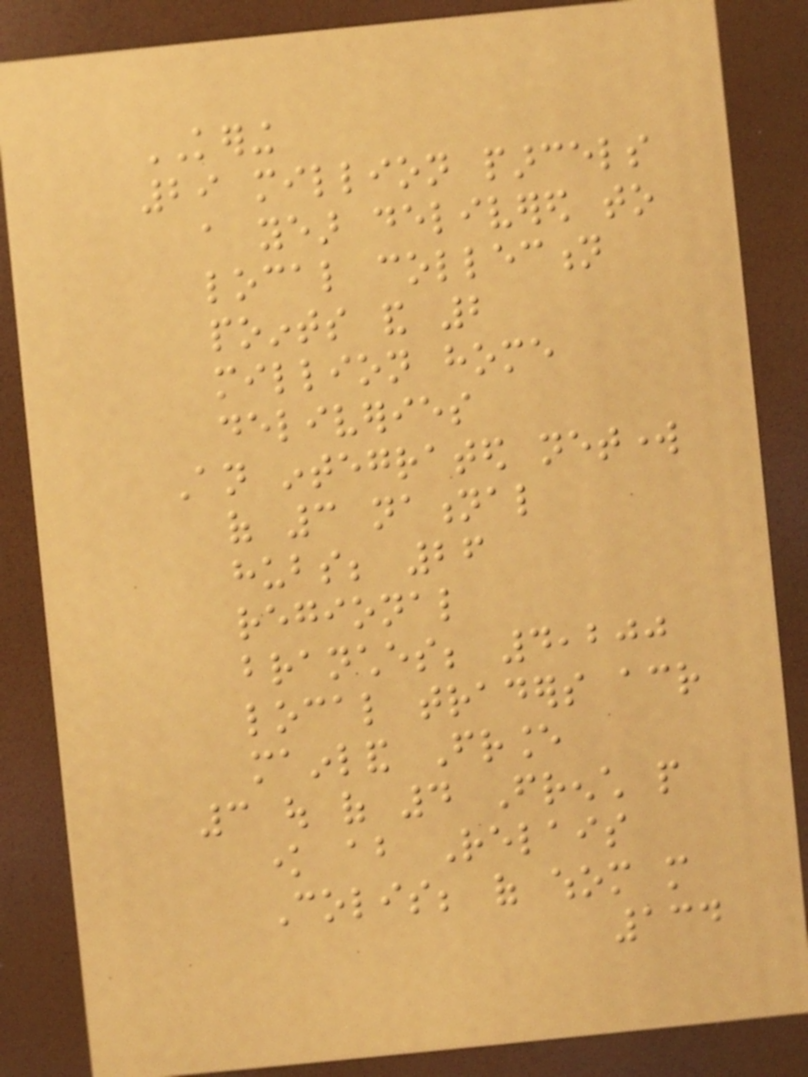KERING
29 million parcels
a year delivered to
local collection
points and 2
million home
deliveries
An integrated network
of 3 national
hubs; 26
regional
branches; 4,200
local traders across
mainland France
3 out of 4 French people
know about Relais
Colis; of whom more
134
